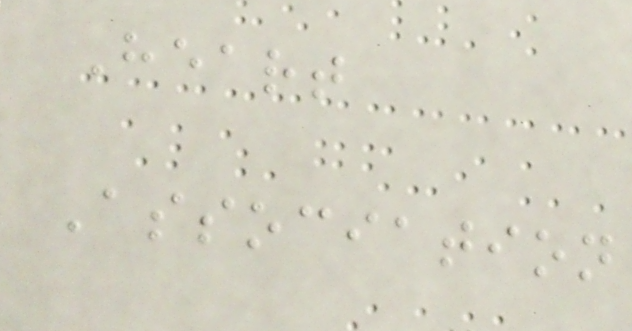Heart
Association
